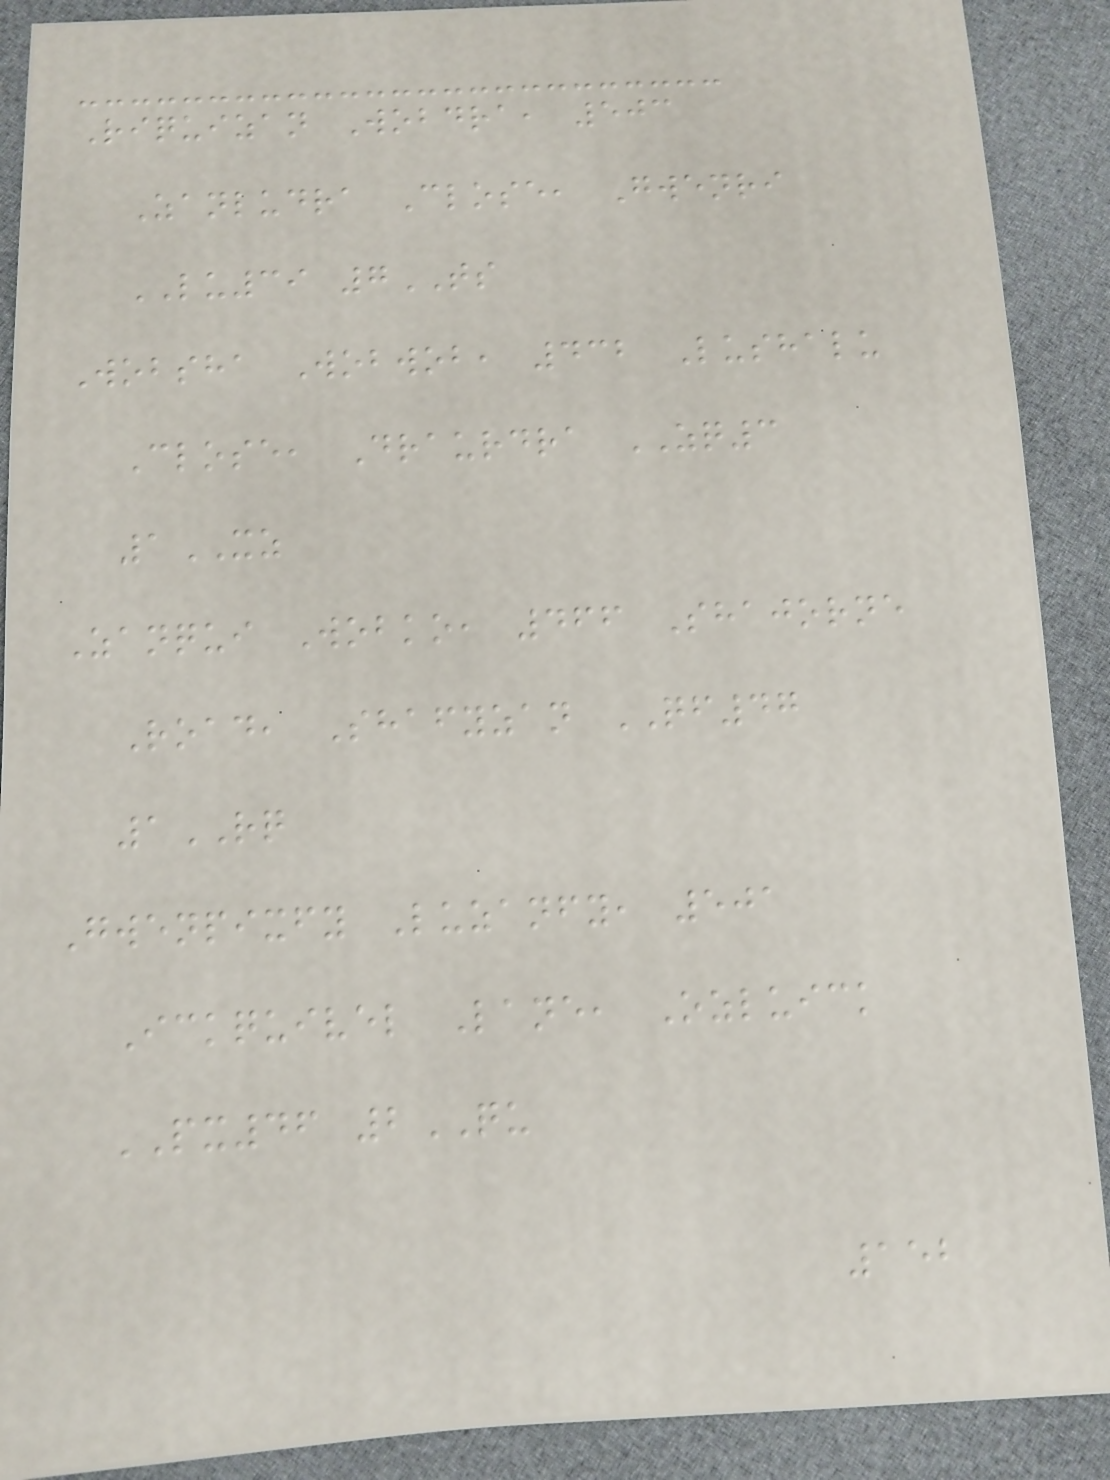Riquizan Wobdra, 503
Zanludra Close, Gwenri
LU39 7TS
Wobsha Wobwob, 432 Lushalu
Close, Draurdra ZQ3
1XZ
Zanqui Wobko, 466 Shajorne
Road, Shafyzan QF47
1RQ
Gwenpixfy Luzanfy, 501
Ickquivel Lane, Ozluick
PX46 2QU
152
